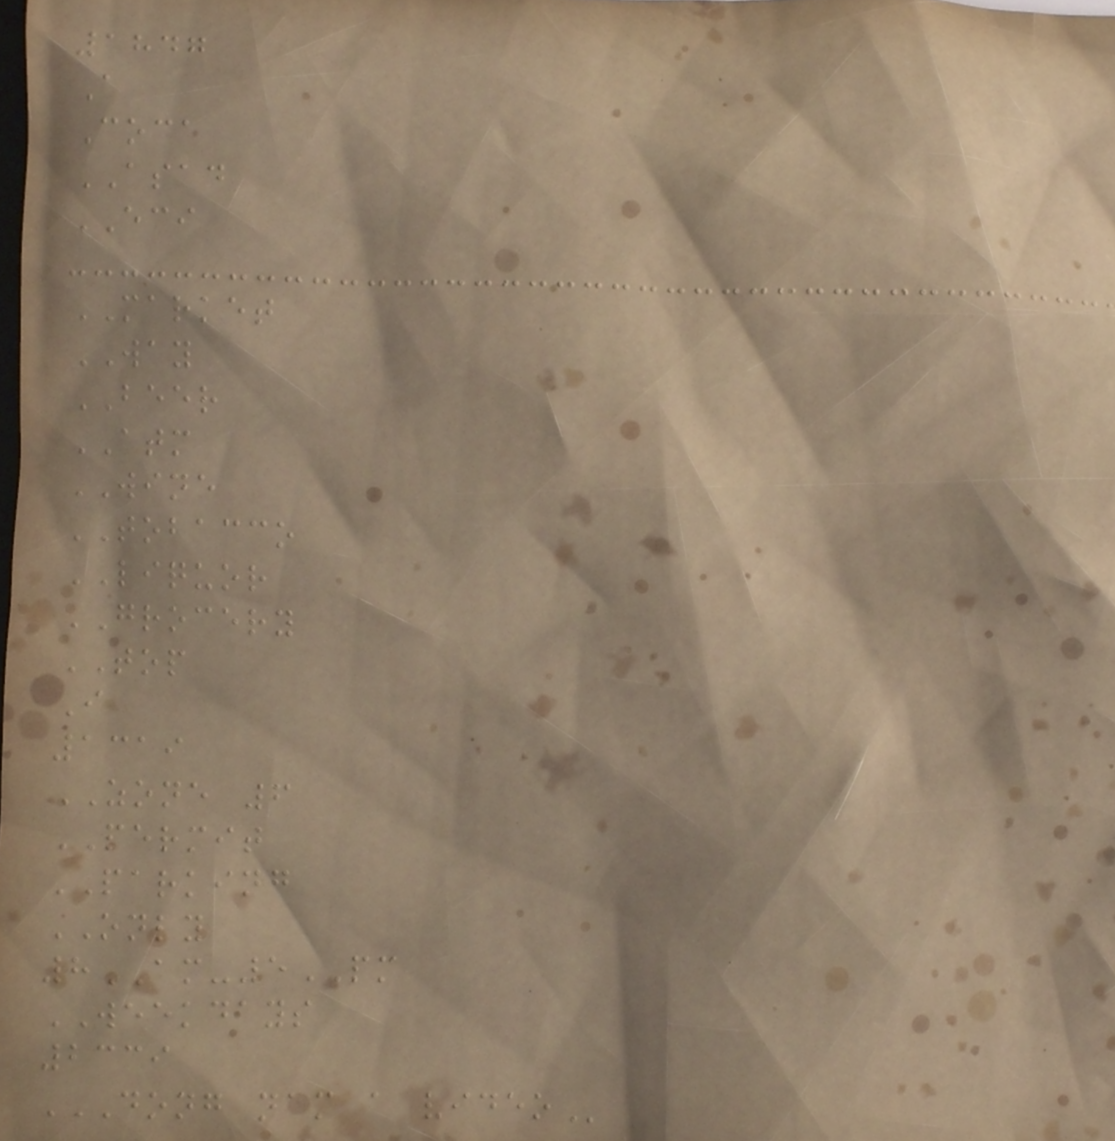1847
A
Coca
ASAD
ECI
MARKET
WAY
BEER
ATM
WINE
TOBACCO
LIQUOR
GROCERY
TOP
I
1319
ZONE 6
PERMIT
PARKING
ONLY
8AM-5PM
WEEKDAYS
2339
DONG NAM A VIDEO
